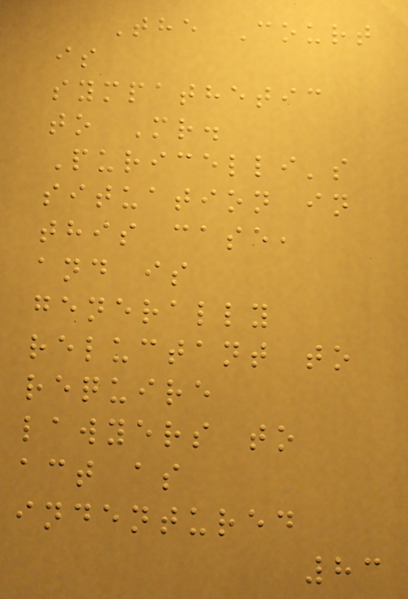The Court
is
sympathetic
to Mr.
Puricelli's
situation in
this case,
and is
generally
reluctant to
require
lawyers to
act as
indentured
83
